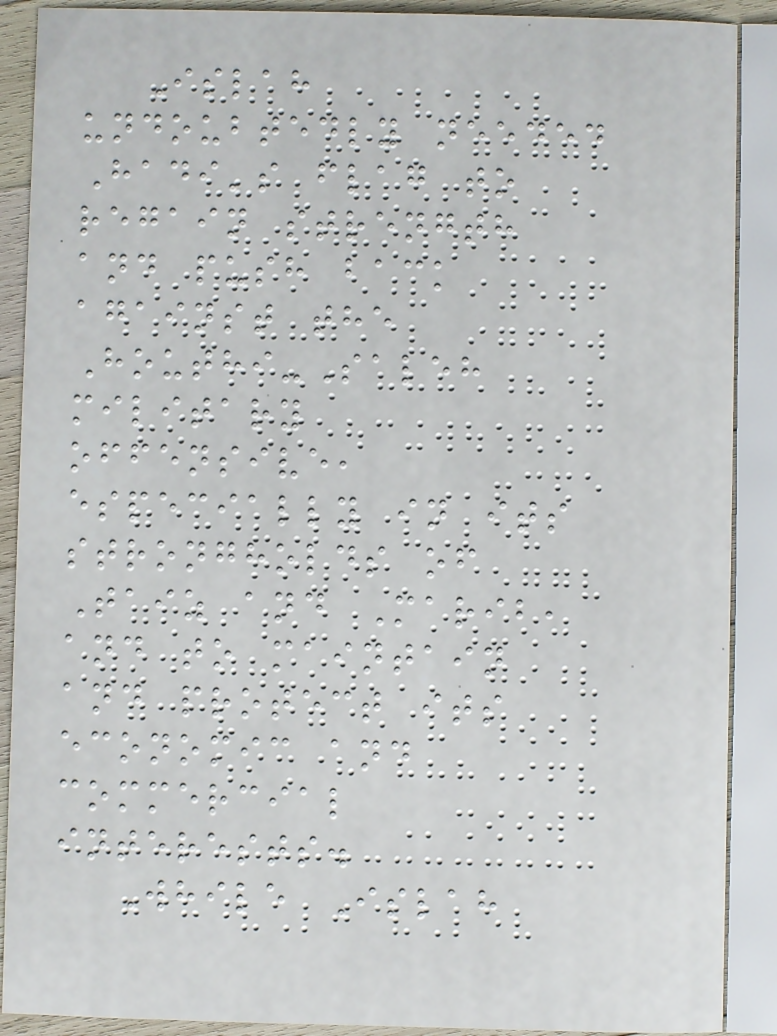Islah
undoubtedly needed
Hadi's flag to
regain strength
and push back
against the
Houthi-Saleh
military
offensive,
especially in its
strongholds of
Taiz and Marib,
and to maintain
and protect its
economic and
commercial
interests.
While Islah
